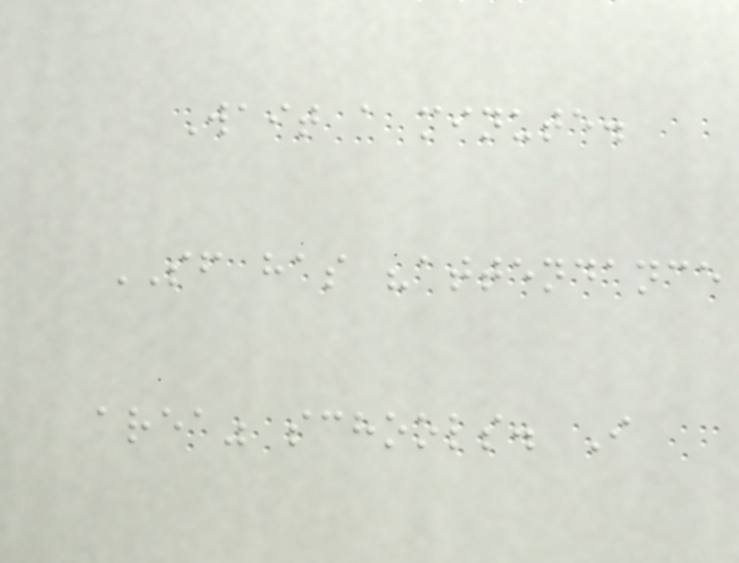Wait a minute.
SF has "attendance
area" schools. I
